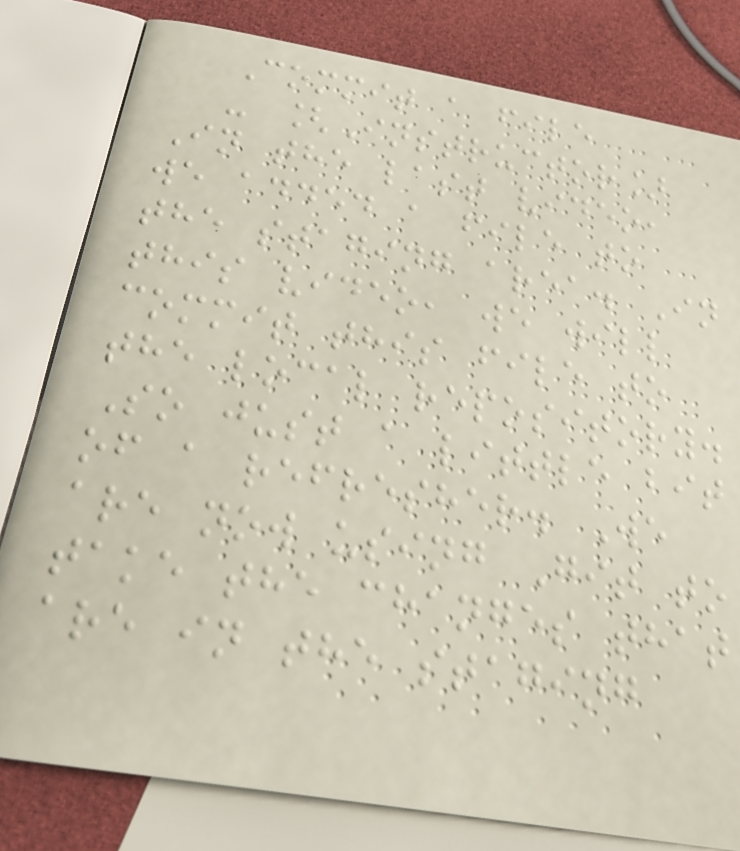Commit a file
- [Instructor]
In the last video,
we added a file to
the staging area. In
this video, we will
commit this file to
the local repository.
So just a little bit
of a refresher. We
are now using Git to
take the changes that
are in the staging
